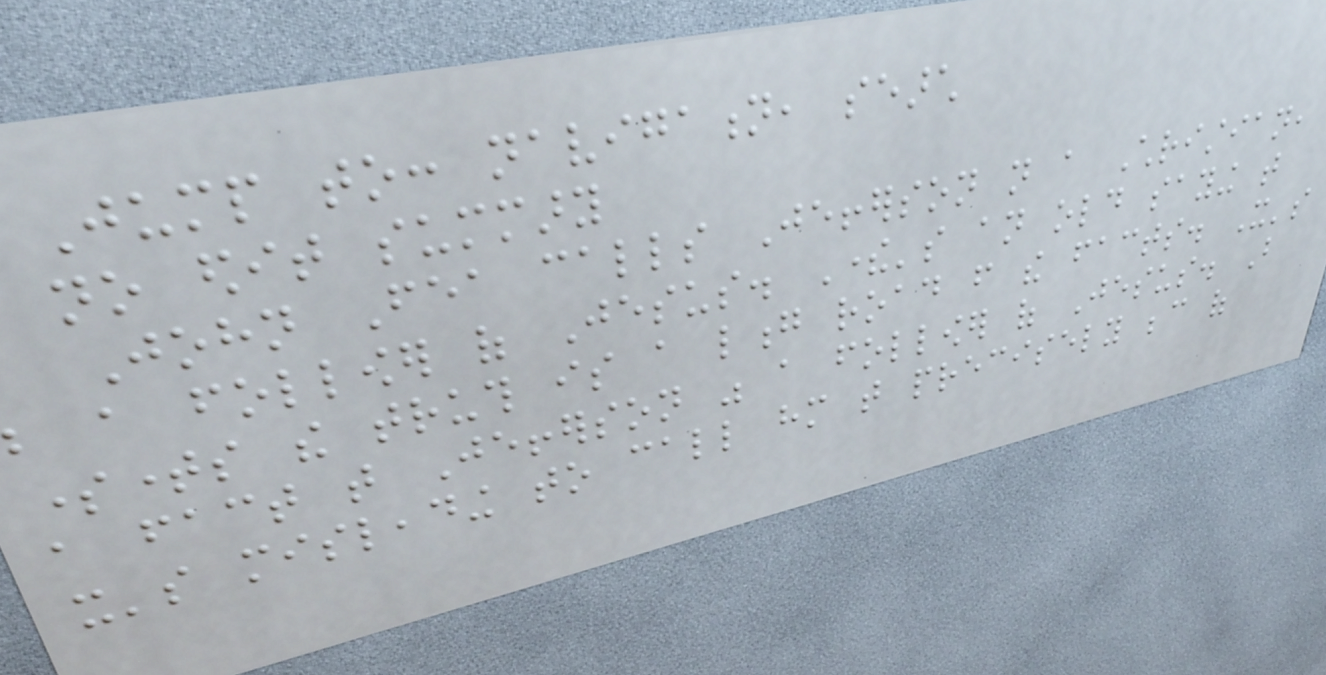Jump to: navigation, search
no edit summary
John Fea calls Jefferson not a Christian,
but a follower of Jesus. There's an old saying that
sometimes the truth is a long road from the facts. It's
a fact that Jefferson was a follower of Jesus. But
it's misleading to call him that precisely because of
